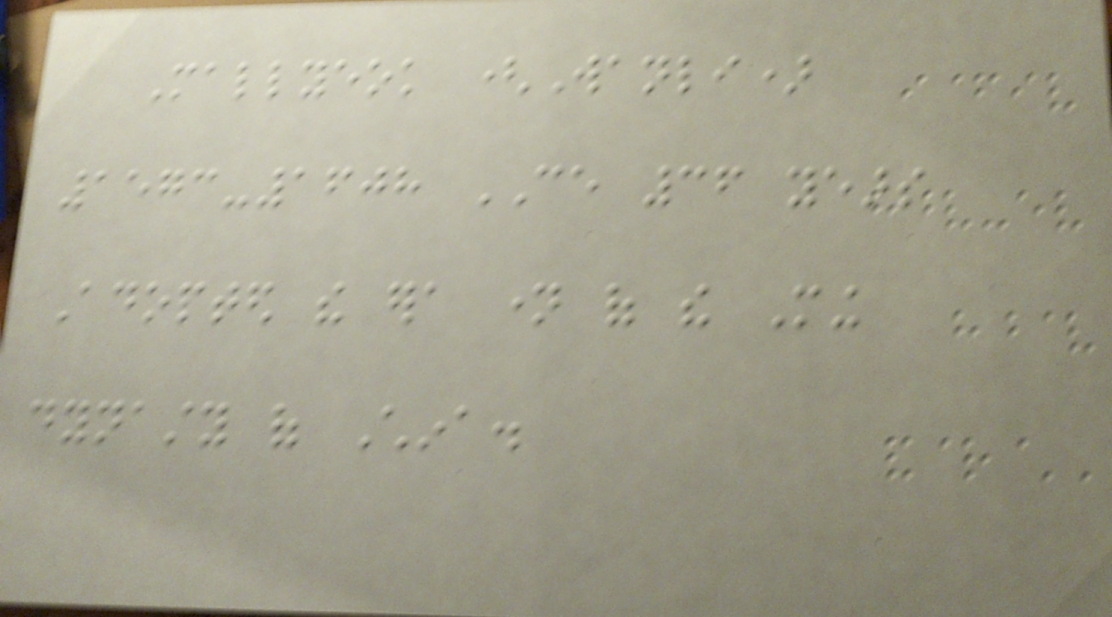Mallyeok (Wanli)
1573-1608 CE 36 years
Adopted the era name of the Ming
dynasty of China.
